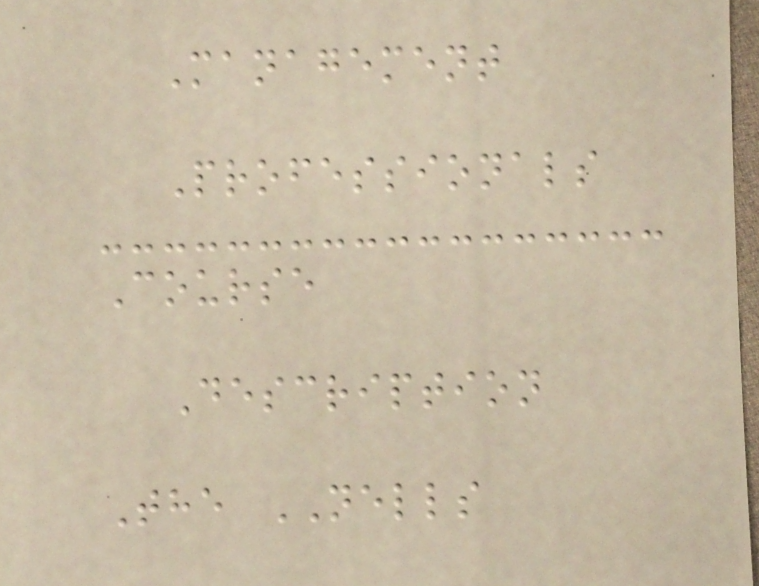Management
Professionals
Course
Description
The NELLS
